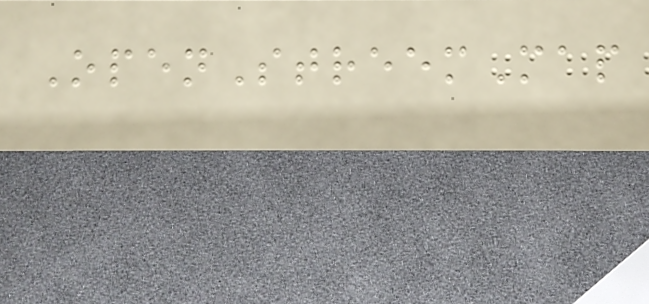OpenStreemMap
